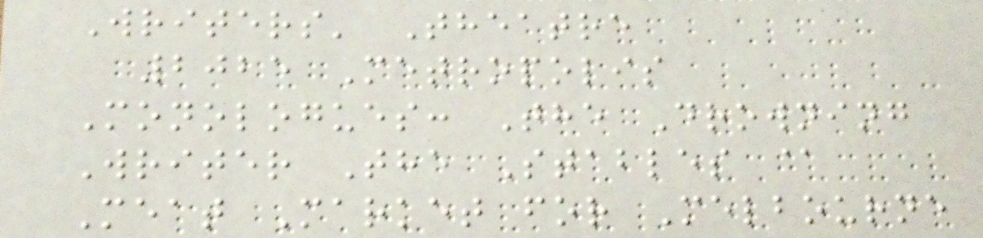Writers' Theatre
2025 Metropolis
Monologues: The Drowning
Writer The Stables @
Meat Market for Melbourne
